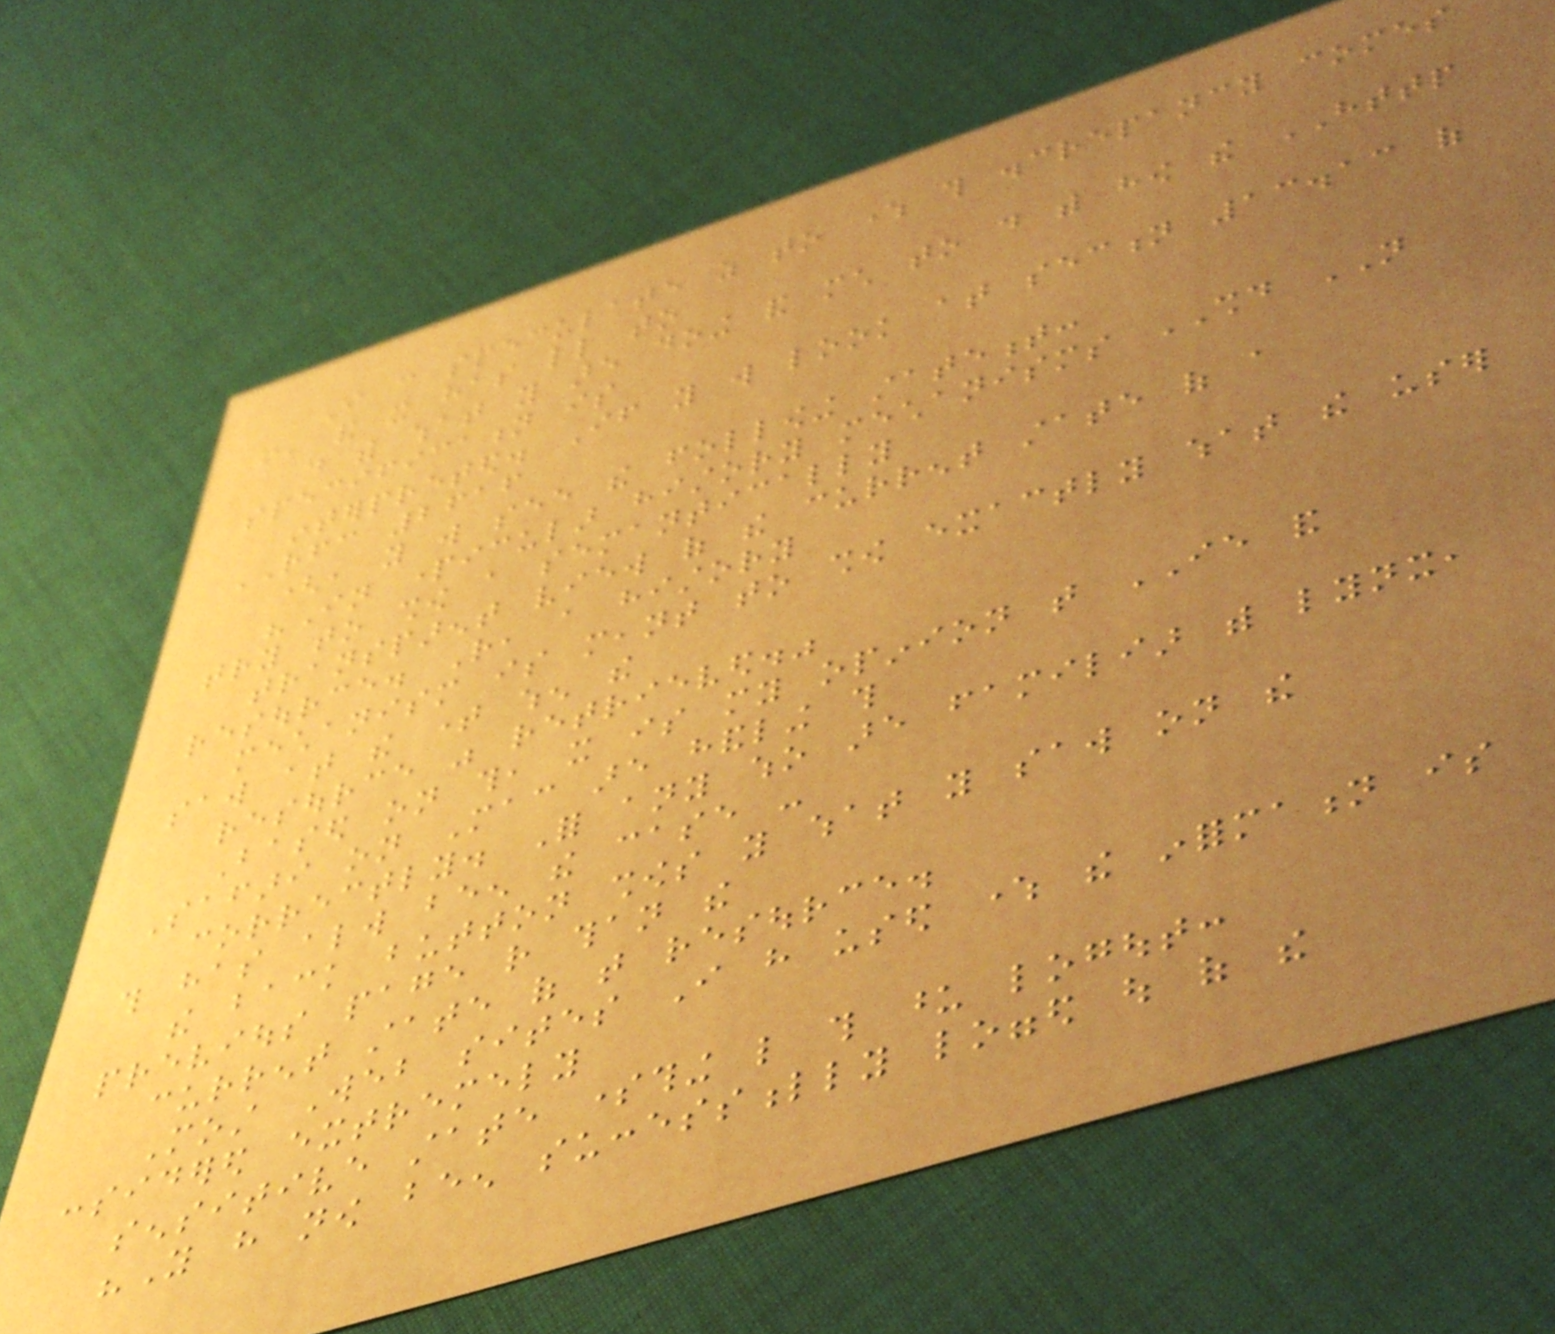I can speculate as to where this discrepancy comes
from, and it has little to
do with what you are doing and much to do with how the HTTP
specification is
interpreted. If you will look at section 13.13 of
RFC 2616
(, you will see the following statement:
"In particular history mechanisms SHOULD NOT
try to show a semantically
transparent view of the current state of a
resource. Rather, a history
mechanism is meant to show exactly what the user
saw at the time when the
resource was retrieved."
Based on this, it is my opinion that IE and
Safari on Mac are handling this
correctly. For any who are familiar with lynx,
this has always been the case -
the back button shows you what you saw on the
previous page rather than the
current state of that resource.
Most Web sites I have used where the information is
considered extremely
sensitive state something like this upon logout:
"You have now been successfully logged out of the
